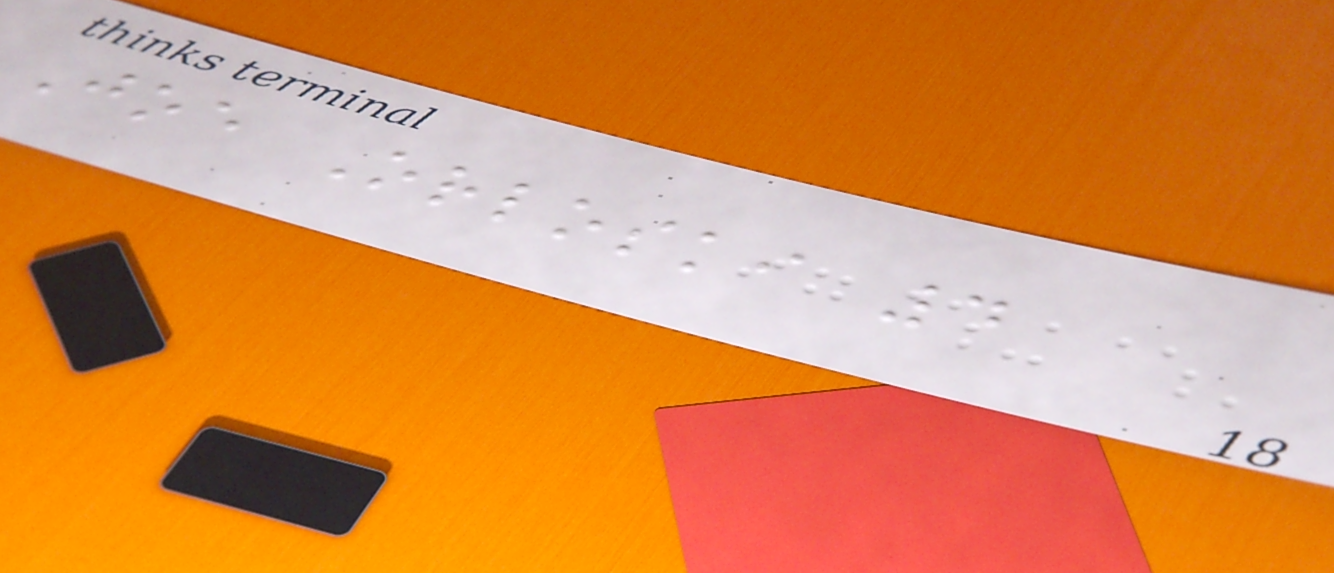Joe Orloski 4
